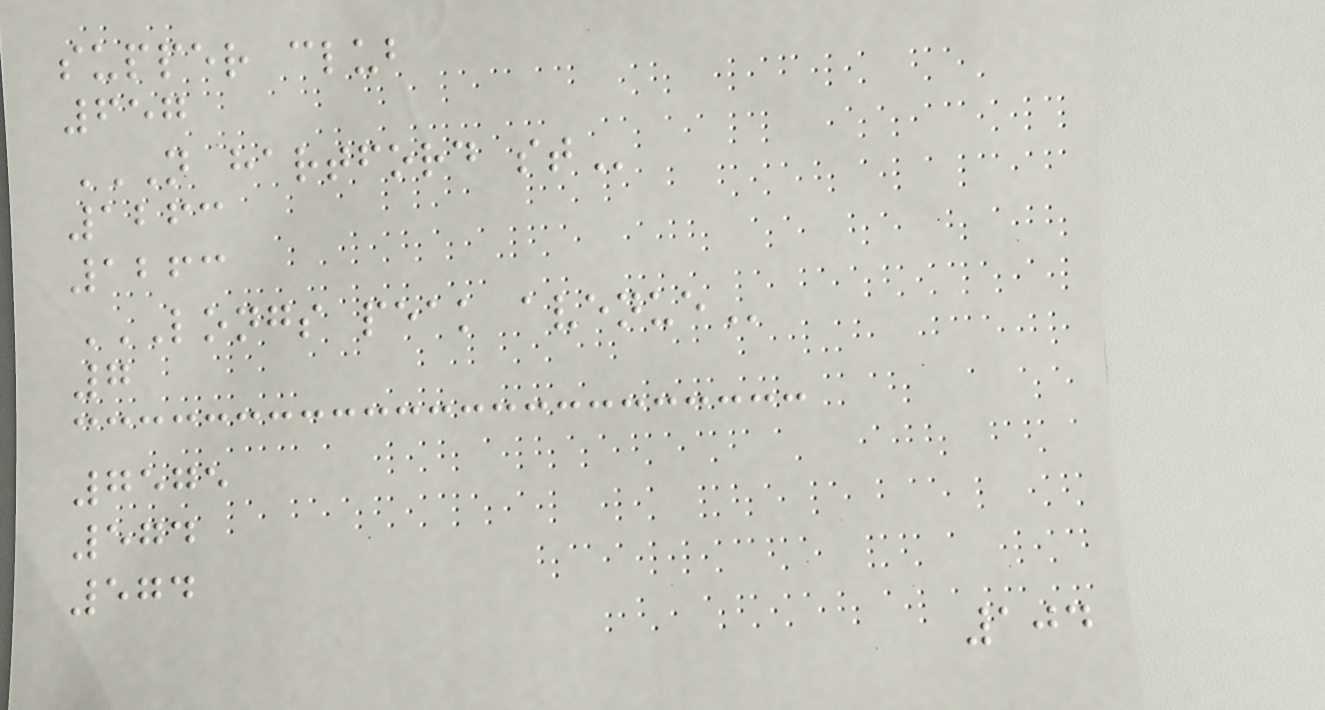supper club
657
N HARTFORD ST
1263
1263
LONGS PEAK AVENUE
7
7575
574
574
104
